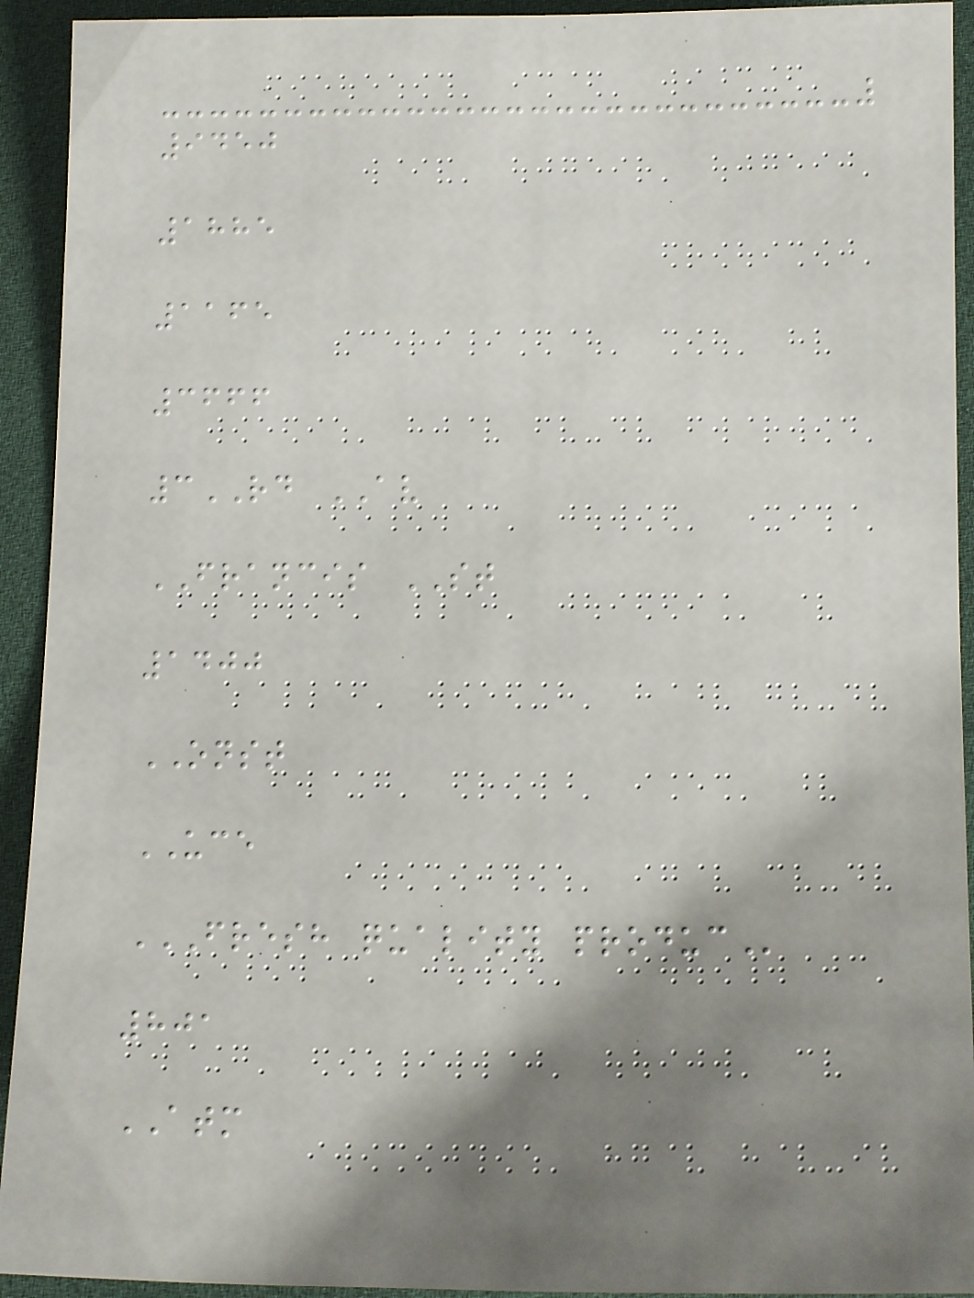9450
1885
1165
3666
3RD AV
FRANCIS ST
1400
ONST
UCE
FRESH QUALITY PRODUC
801
ATM
